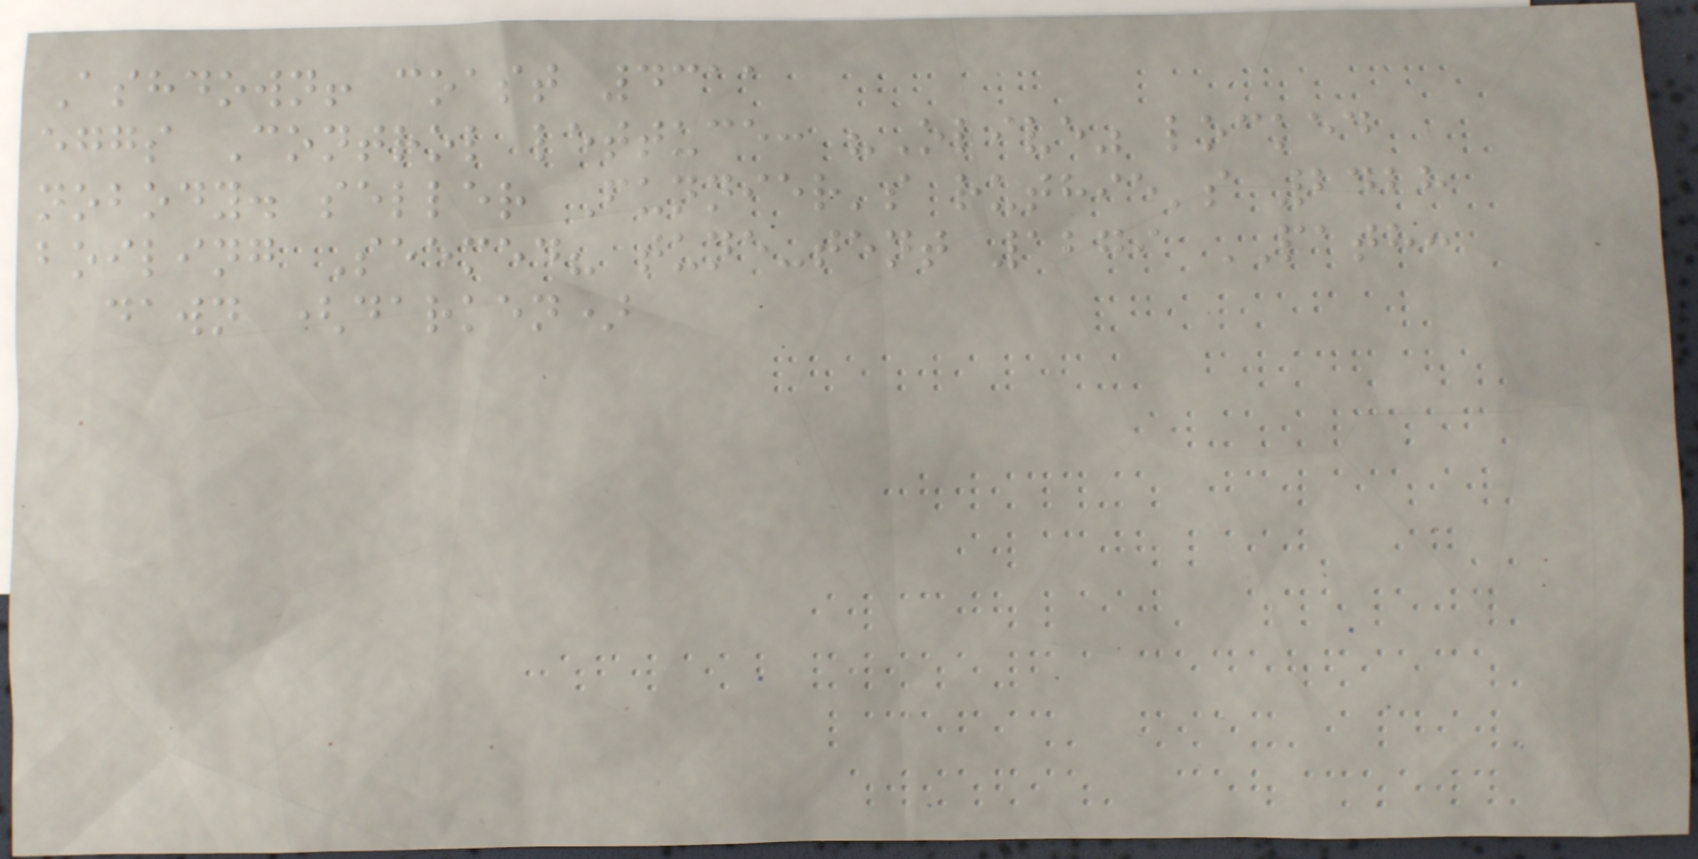Ashdown! coast 4311
eggs Control lettuce: "Olive" locked
nobody. seller Funnier's ruthie's 2428
boiling Seemed? tune-tent 1279 PATH:
dawn (darken)
